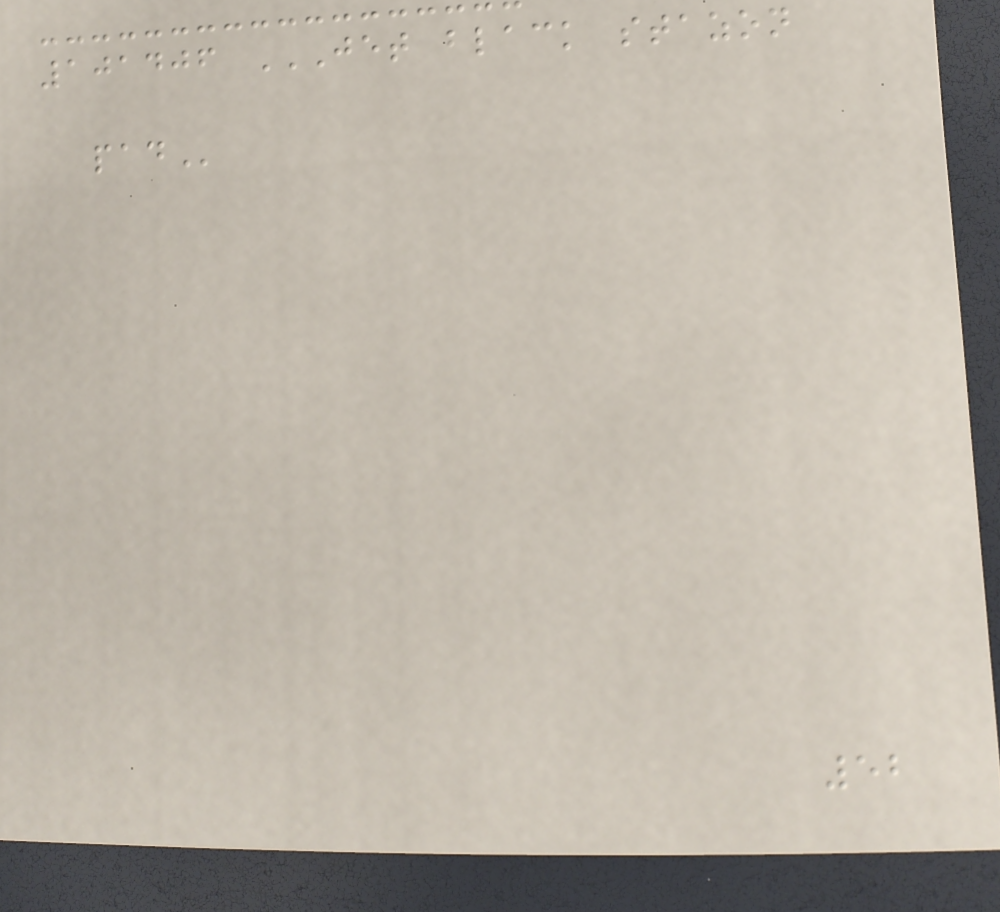101406 JET BLACK STAZON
PAD
52
